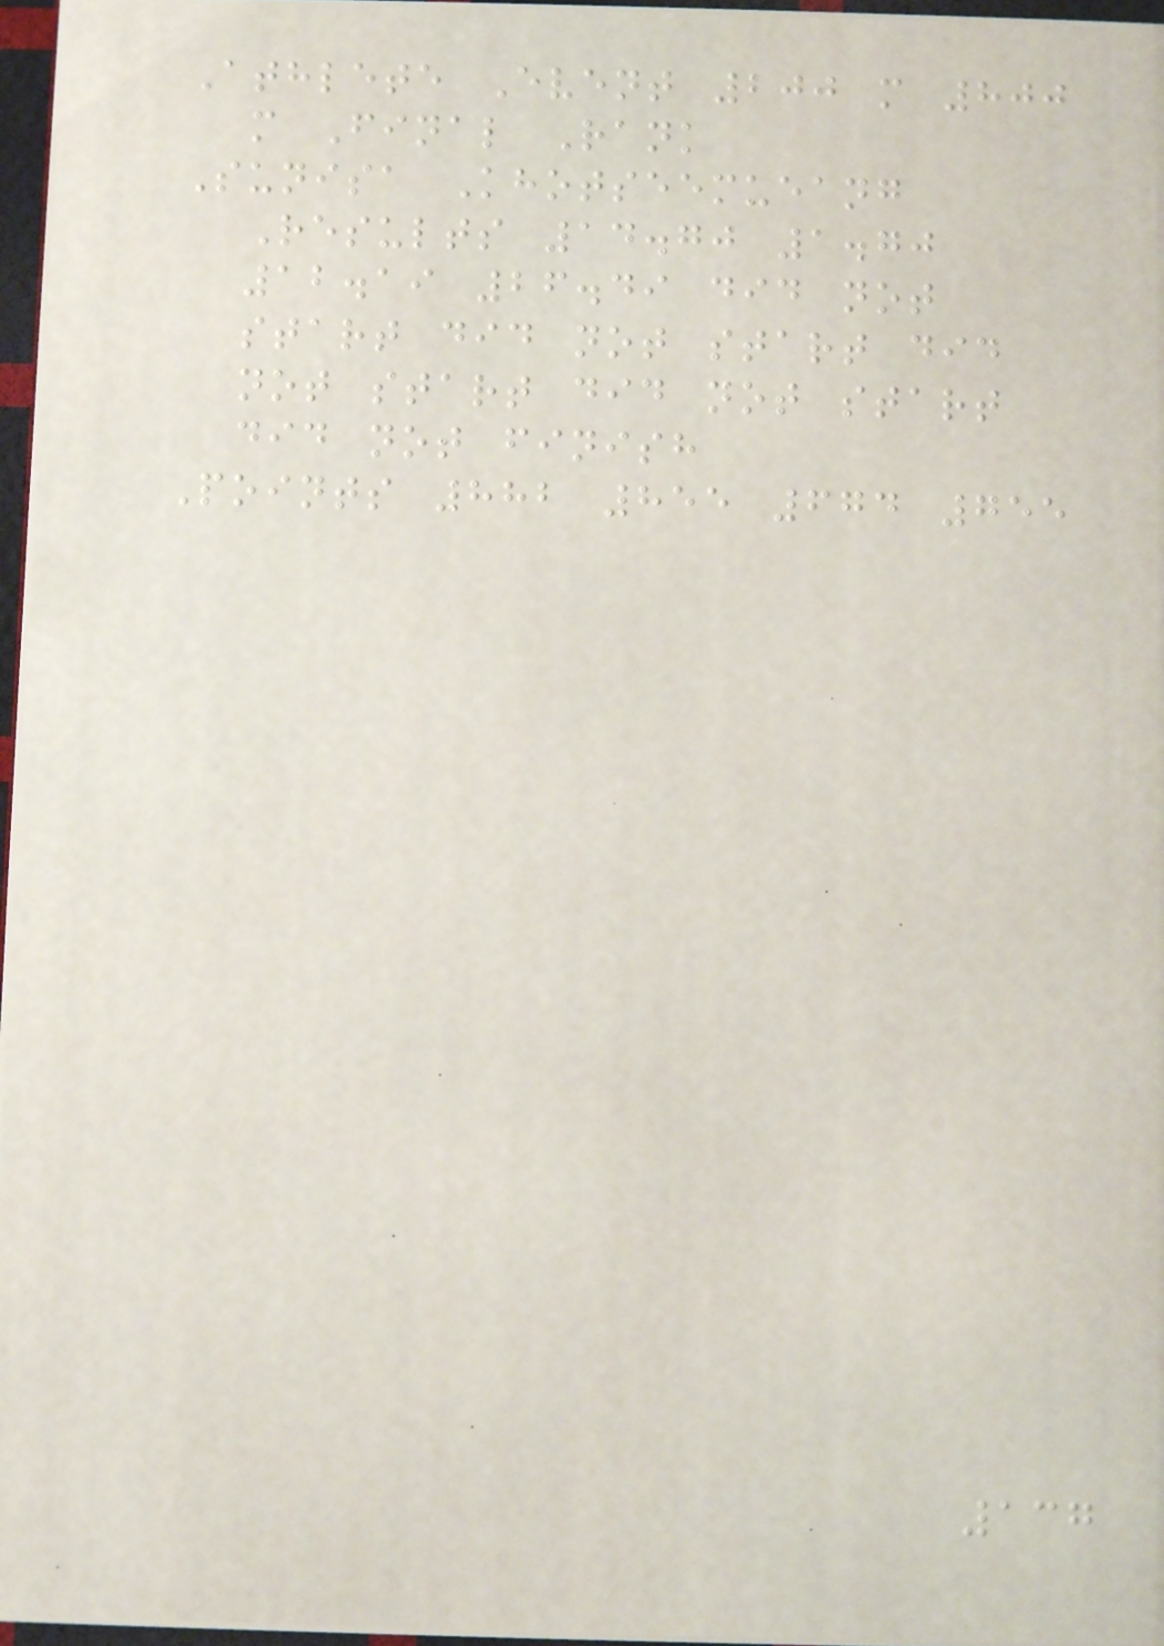Athlete Event 200 m 800
m Final Rank
Sunisa Khotseemueang
Results 14.70 1.70
12.19 26.49 did not
start did not start did
not start did not start
did not finish
Points 882 855 674 755
137
